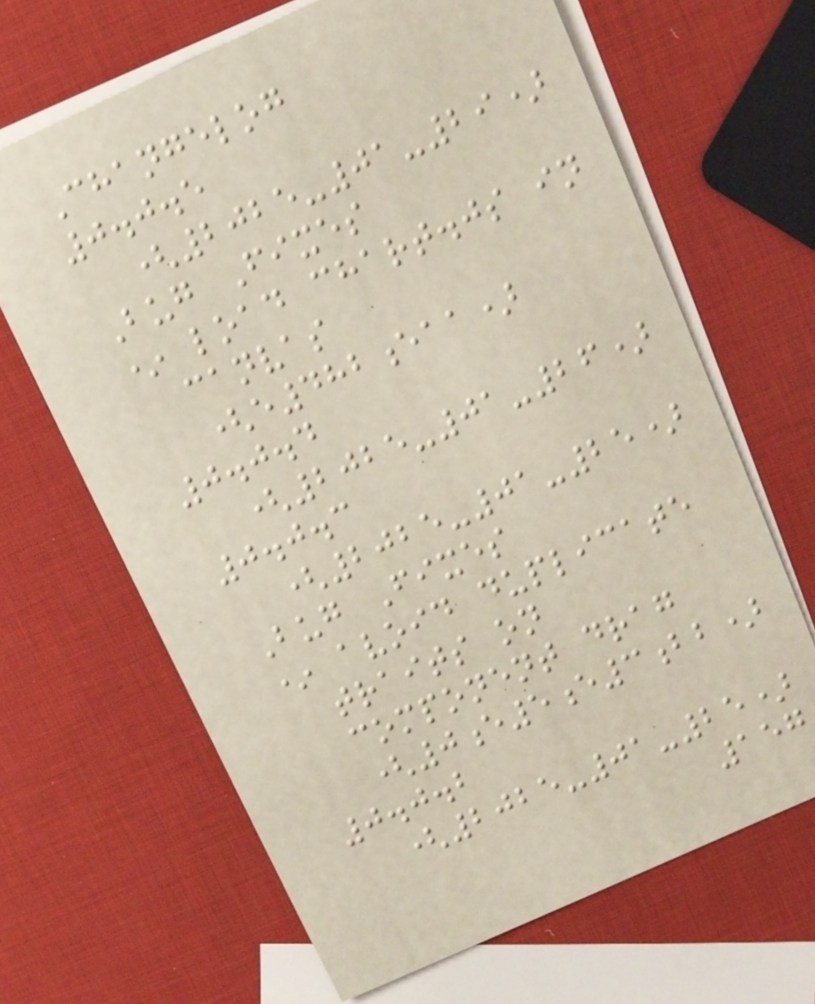Changelog
0.0.5
(2025-01-29)
Bug Fixes
* load chart.js in
canvas
(e482eaa)
0.0.4
(2025-01-26)
0.0.3
(2025-01-25)
Bug Fixes
* avoid duplicate
traits on
component drag
(0e5e3bb)
0.0.2
(2025-01-25)
157
